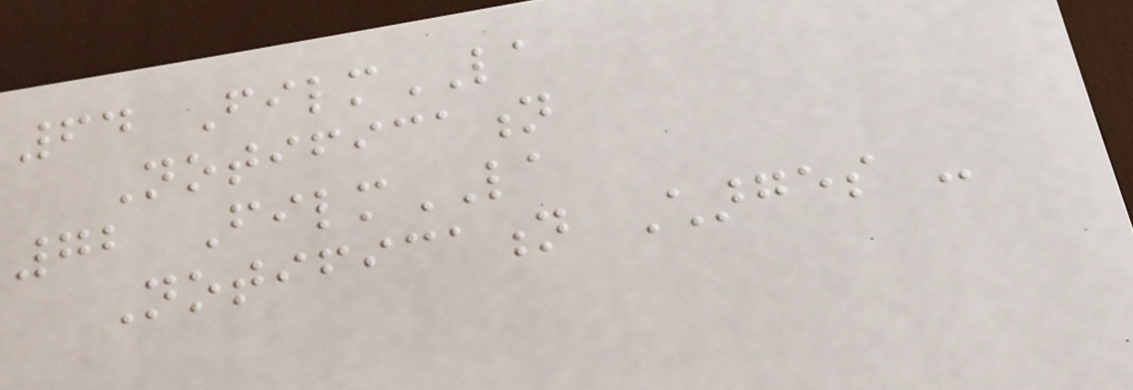64 FilmLA
Notification
72 FilmLA
Notification Charges -
